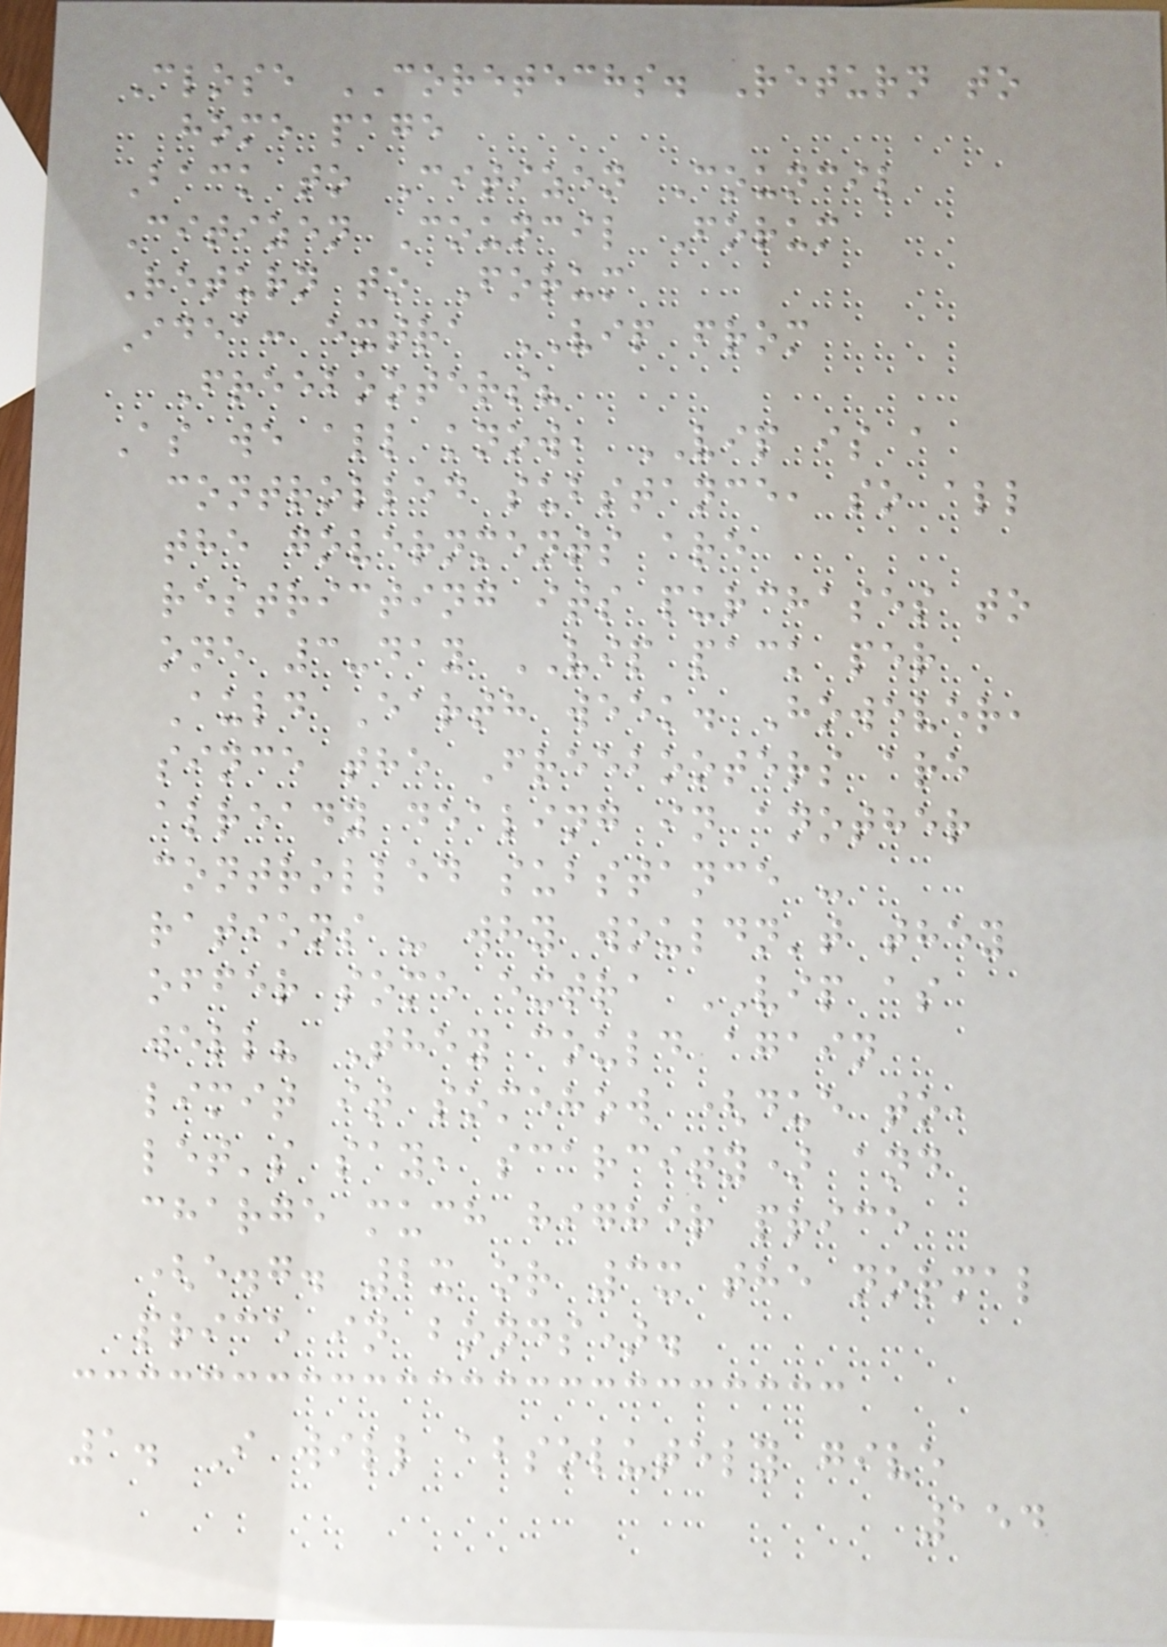Close CORETECHS. Return to
home page
Back to Citizen Council
Citizen Council Forum
Return to Forum
Idea: extra VIP from
Freebooters?
As we all know, VIP is a
controlled substance, so all
the governments are
restricting its purchases to
one 3-day VIP pack per
Auld Earth week. However,
since the Freebooters are
already dealing in another
controlled substance -
rations - why wouldn't they
offer some extra VIP as
well? They could again
limit it somehow (due to,
let's say, scarcity) and
charge much higher price
(e.g. 2x or 3x the normal
price in bonds).
1. I will absolutely give
154
